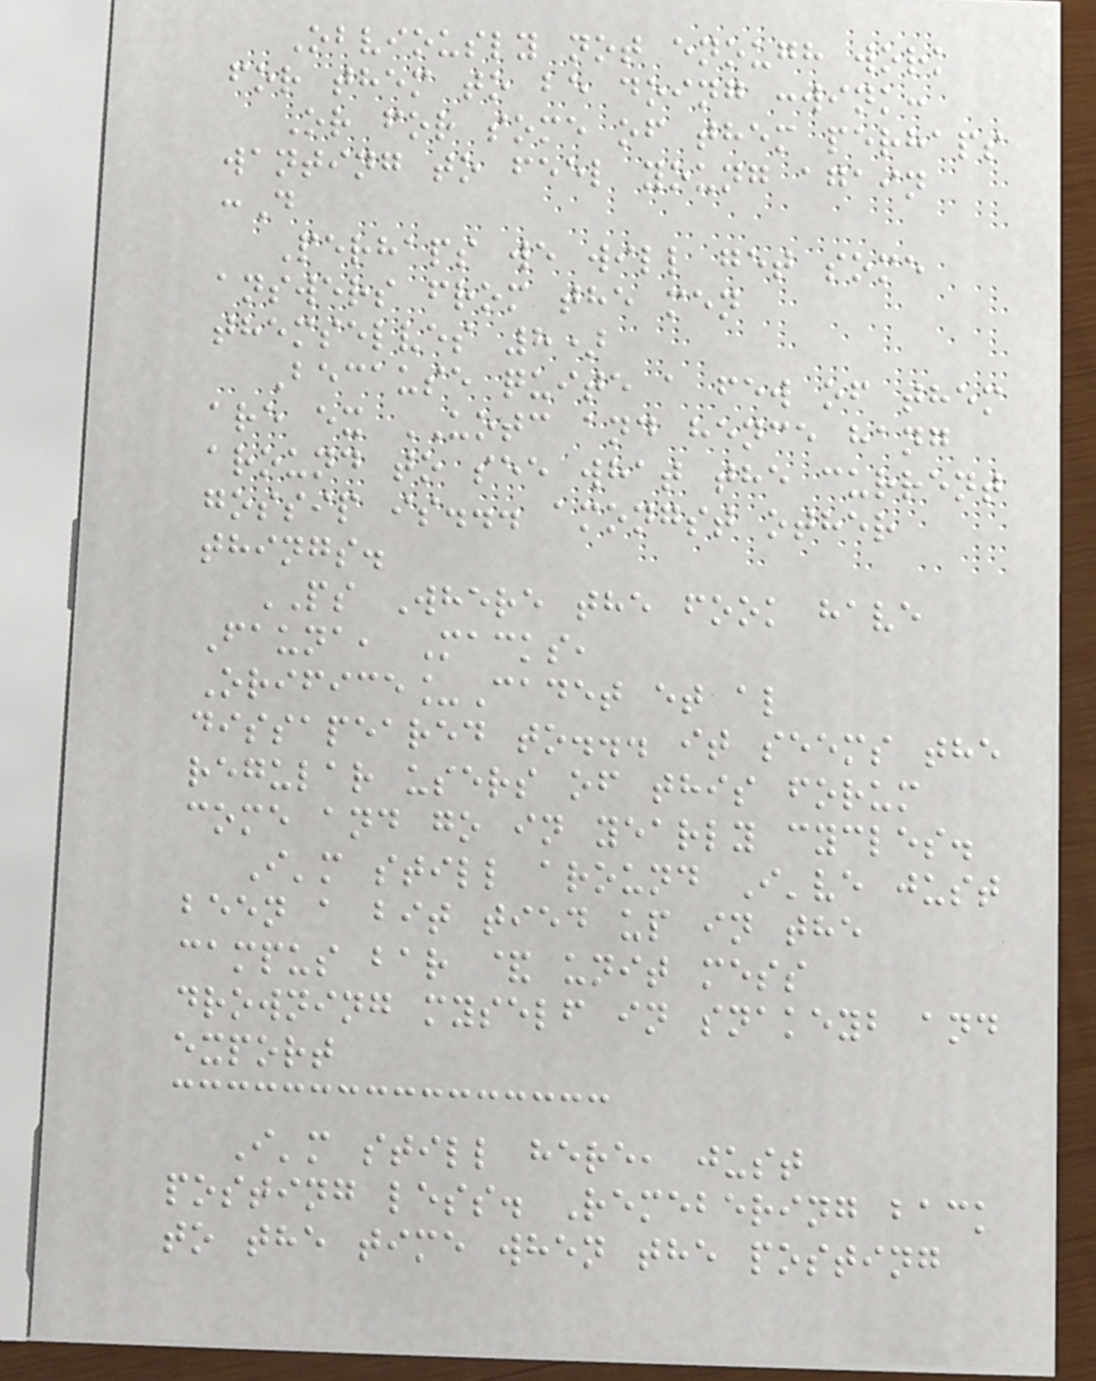Obviously not enough work
for them to be doing :wink:
Or for some of them perhaps
wanting to feel young again
:D
Perhaps we will get some
answers from the men
themselves 8)
Because quite a few of them
are ex UOTC and hence hang
around to see what the current
gossip is... amongst other
things.
PS Where the fook have
Fauna, Macks,
Orifice_Cadet et al
dissapeared to... it seems the
regular users of this forum
come and go in yearly cycles.
I'm still around I've just
been a bit tied up in the
campus bar & unit mess
drowning myself in snakeyb and
export
I'm still here, just
posting less. Remebering back
to the time when the posting
